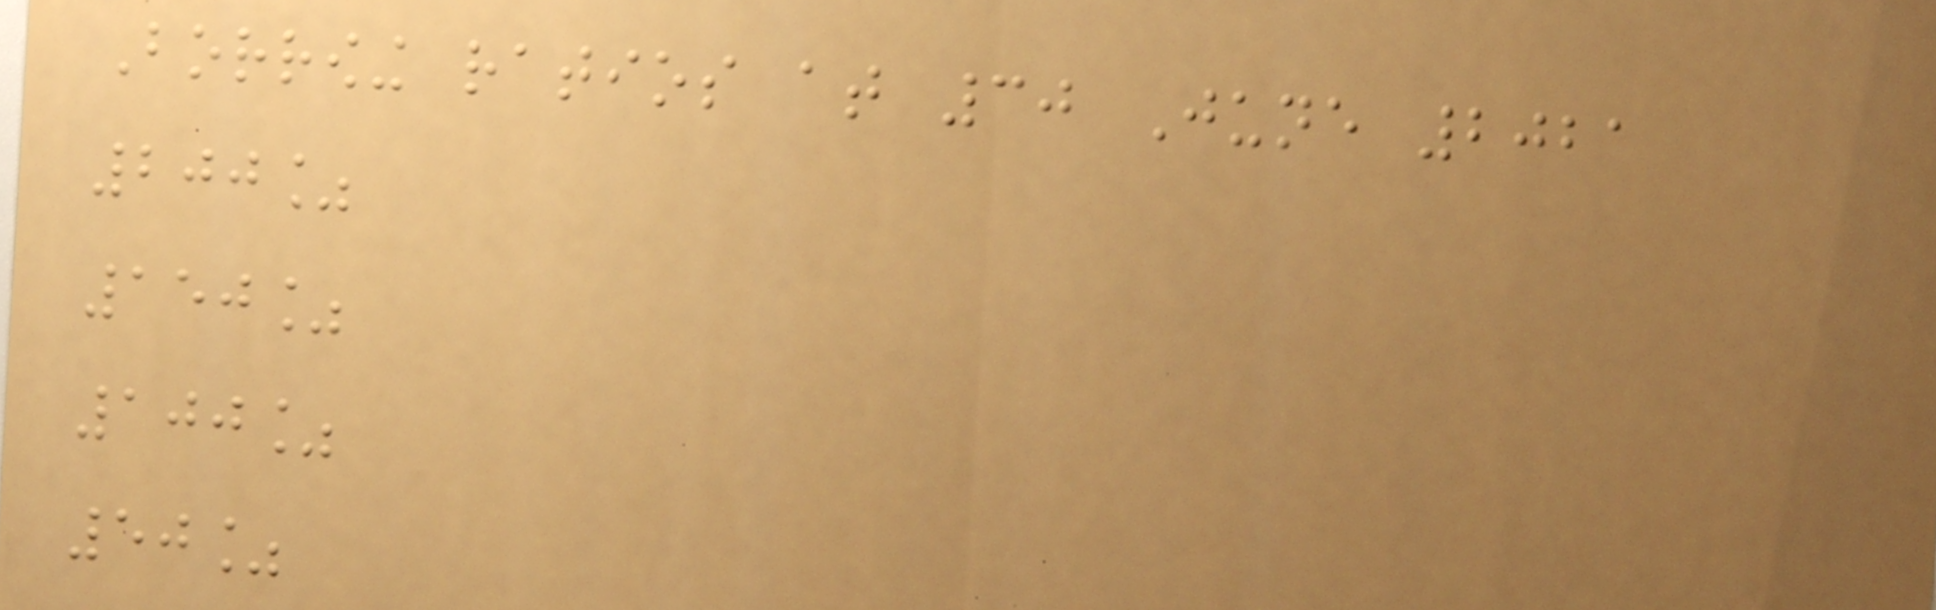Borrowing ratios at 30 June 2021
200%
150%
100%
50%
